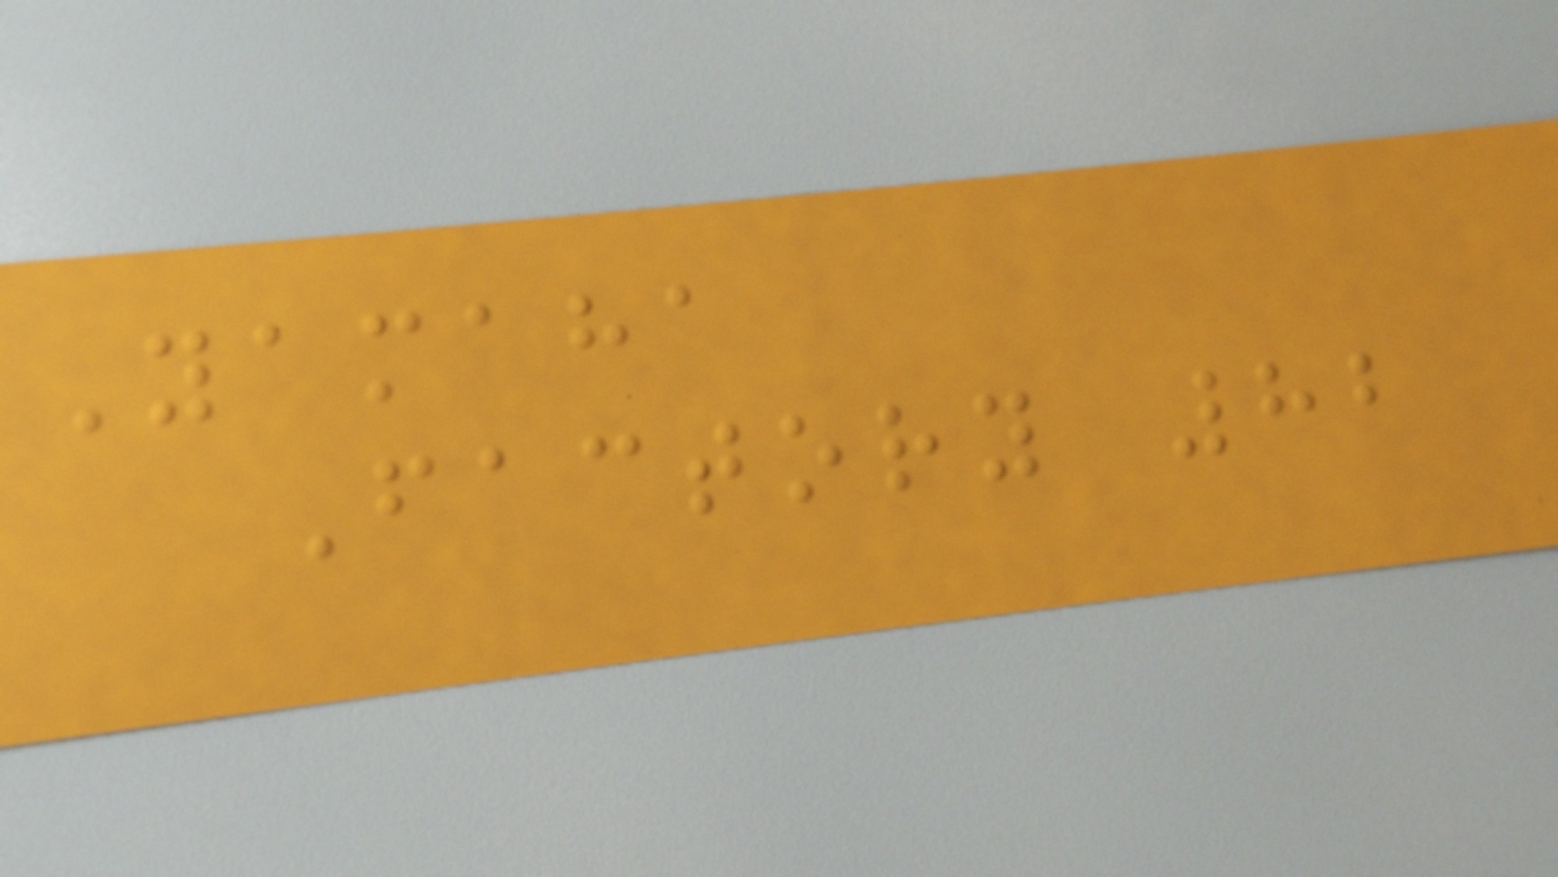Yamaha
Factory 82
